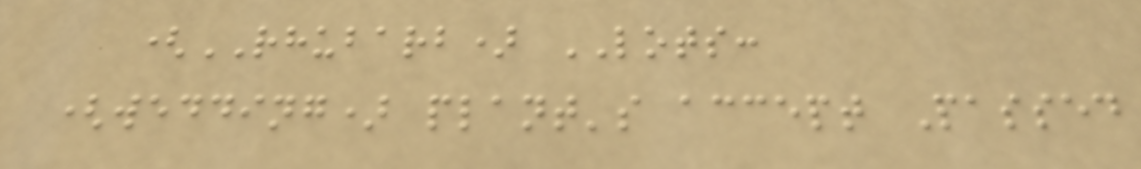(RHUBARB) LOTS:
(wedding) plant's accept Passed
